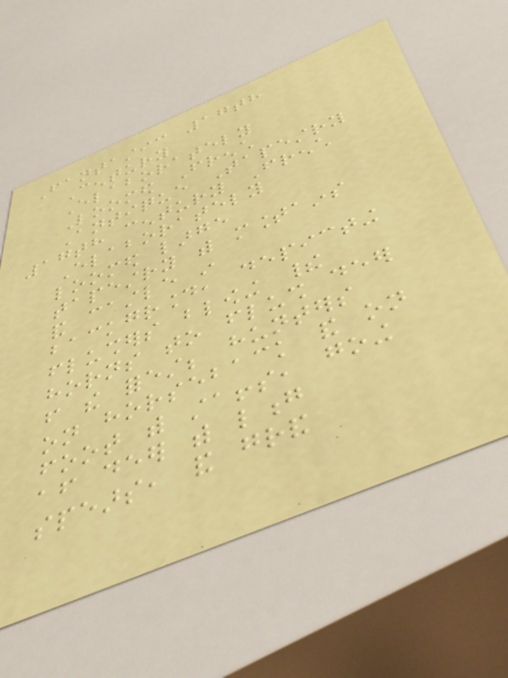Fantastic 17th
Century
Elaborately
Loomed French
Antique Tapestry
17th century French
Elaborately
loomed large
tapestry with mountains
and castle in
background, depicting
flushers blowing their
horns to flush deer
from the forest; hunters
on horseback and on
foot with staffs, going
after deer with long
spears, and grand
